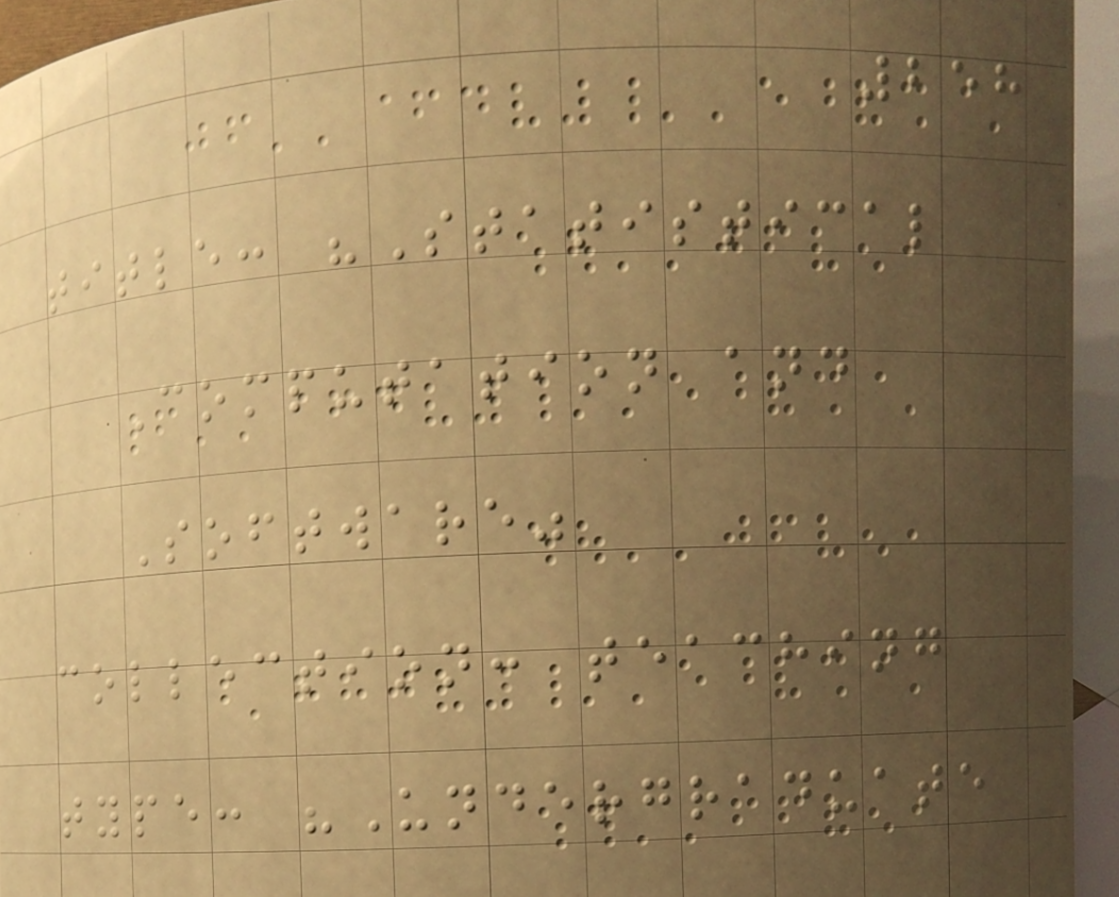258
title: "Statistical
Computation and
Software"
collection: teaching
type: "Undergraduate
